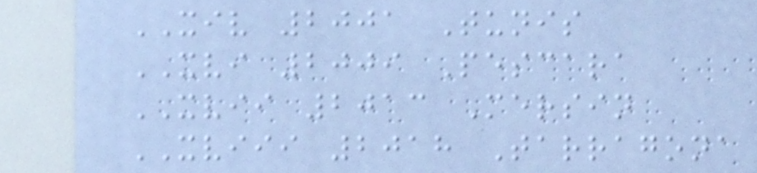XIV 2001 Tunis
XVI 2009 Pescara
XVII 2013 Mersin
XVIII 2018 Tarragona
